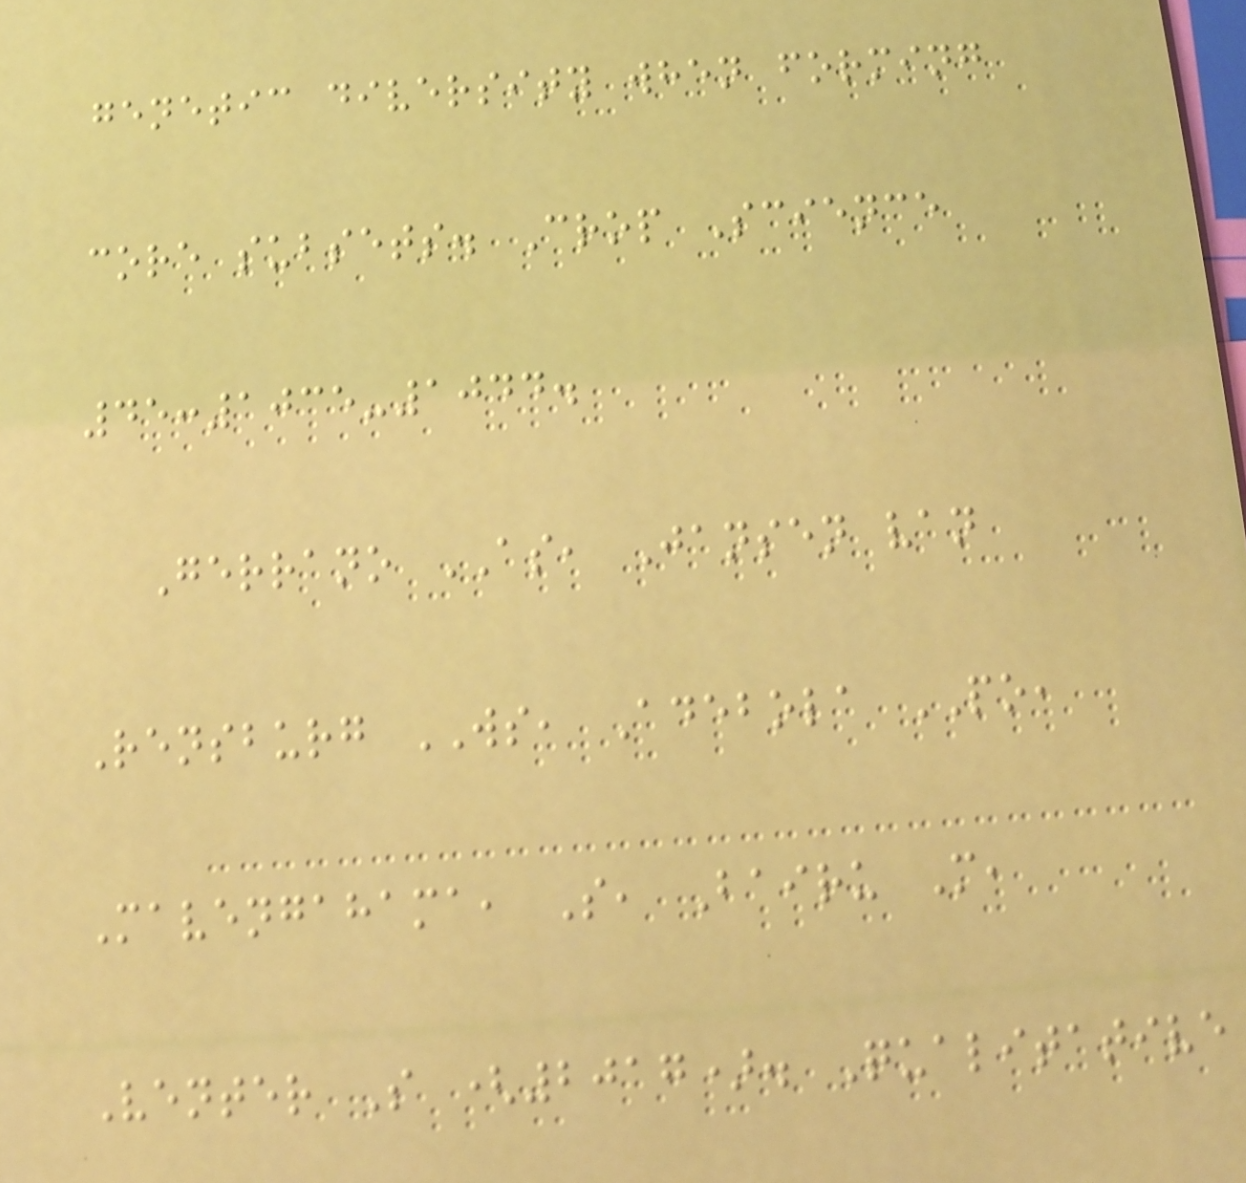genetic diversity when forming
core subsets. Crop Science
45:1035-1044.
Gerrano AS, Jansen van
Rensburg WS, Adebola PO,
Mavengahama, S, Bairu M,
Venter S (2017). Qualitative
